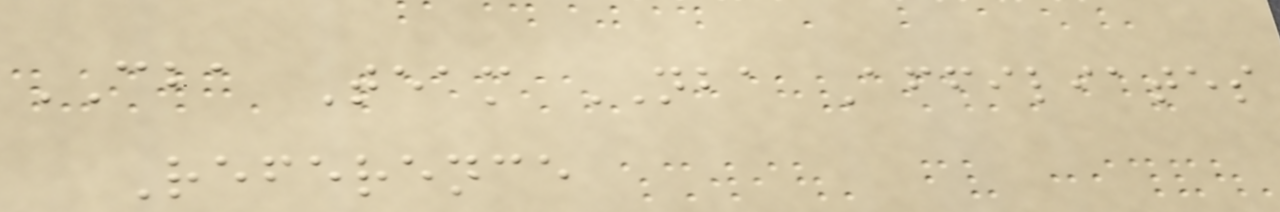CBA Team NBA Affiliates
Reference
